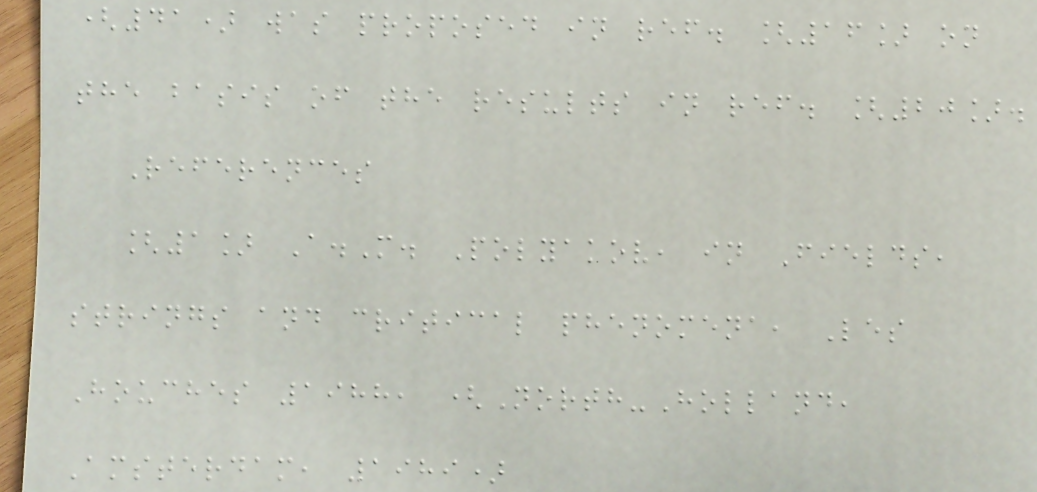(41) was proposed in ref. [16] on
the basis of the results in ref. [20].
References
[1] A.M. Polyakov, in Fields,
strings and critical phenomena, Les
Houches 1988, (North-Holland,
Amsterdam, 1989)
